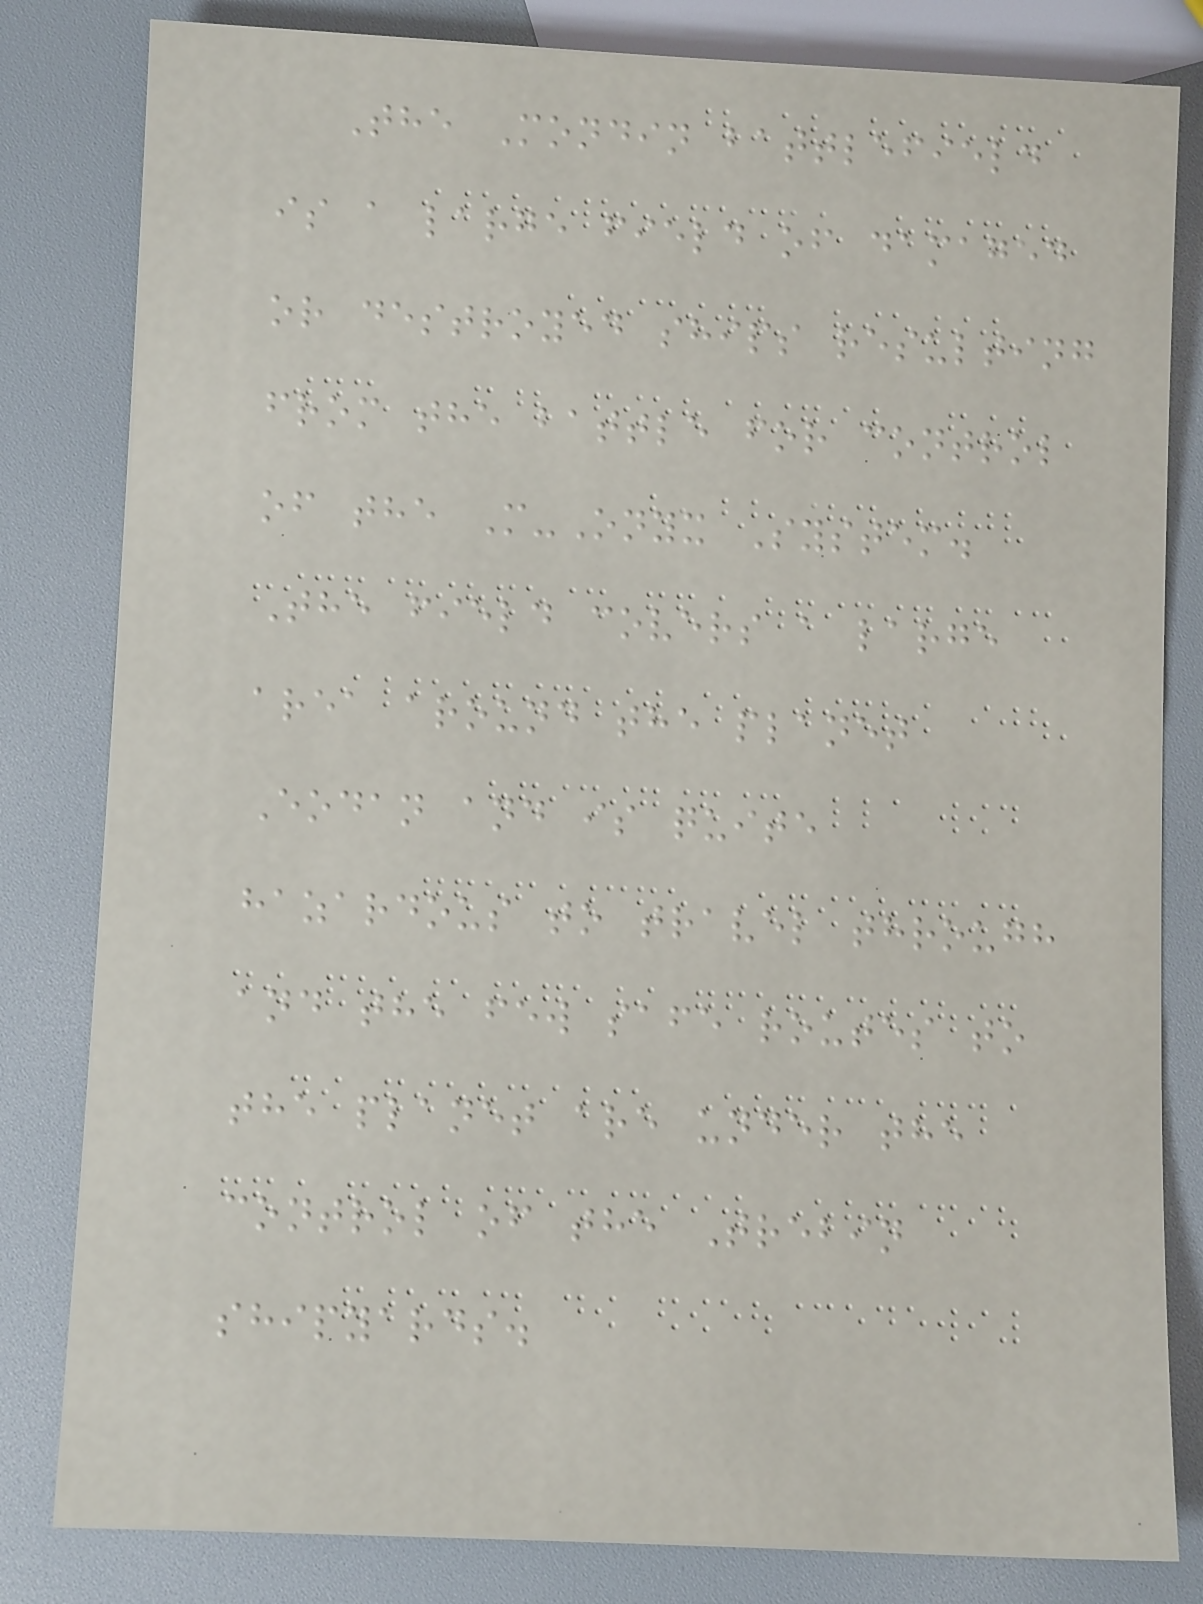The Mondin battlefield
is a large field of damaged
or destroyed ships resulting
from the battle for control
of the M-Onyx System.
The field covers a large
area around the planet
Eodan and is quite
hazardous to travel through
and the few safe routes to
the planet are under the
control of the Trebin
shipyards.
